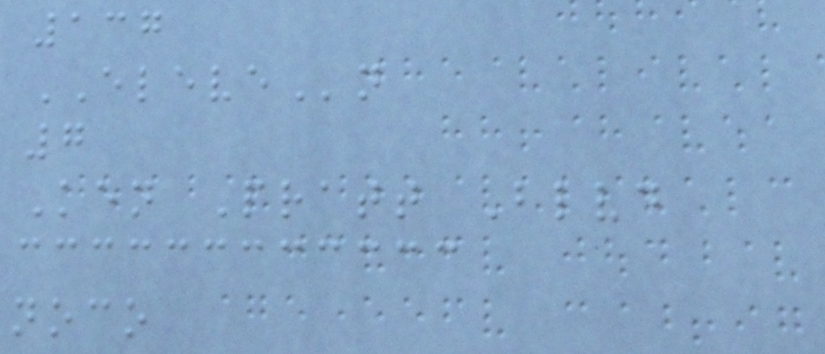137
ELEVEn
7
Ken Pratt Blvd
noco
